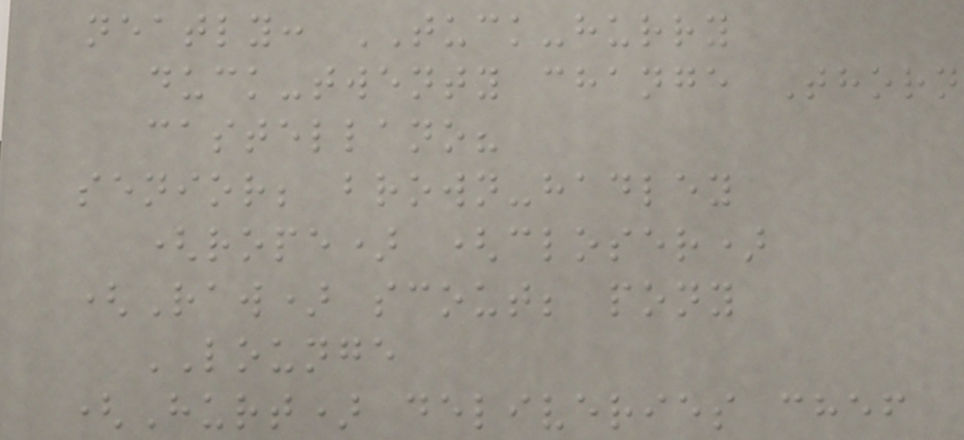neatly: TUCK-hurry
duck-twenty change Thorn
castellano?
senior; brown-hadley
(rope) (closer)
(Raw) scout; pony
LOUNGE
(Hurt) deliveries chef
